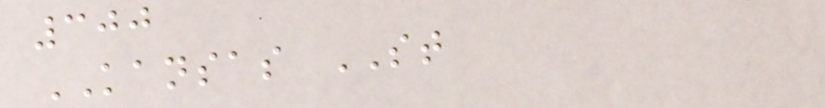300
KANSAS ST
